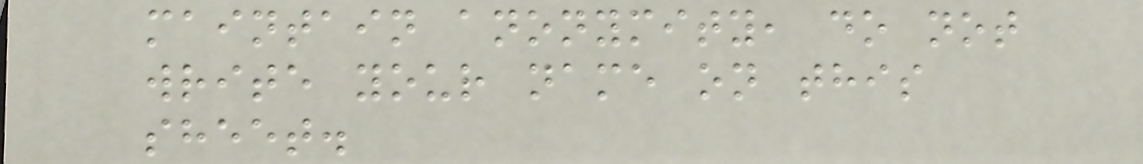maintain anonymity, do not
write your name on this
sheet.
